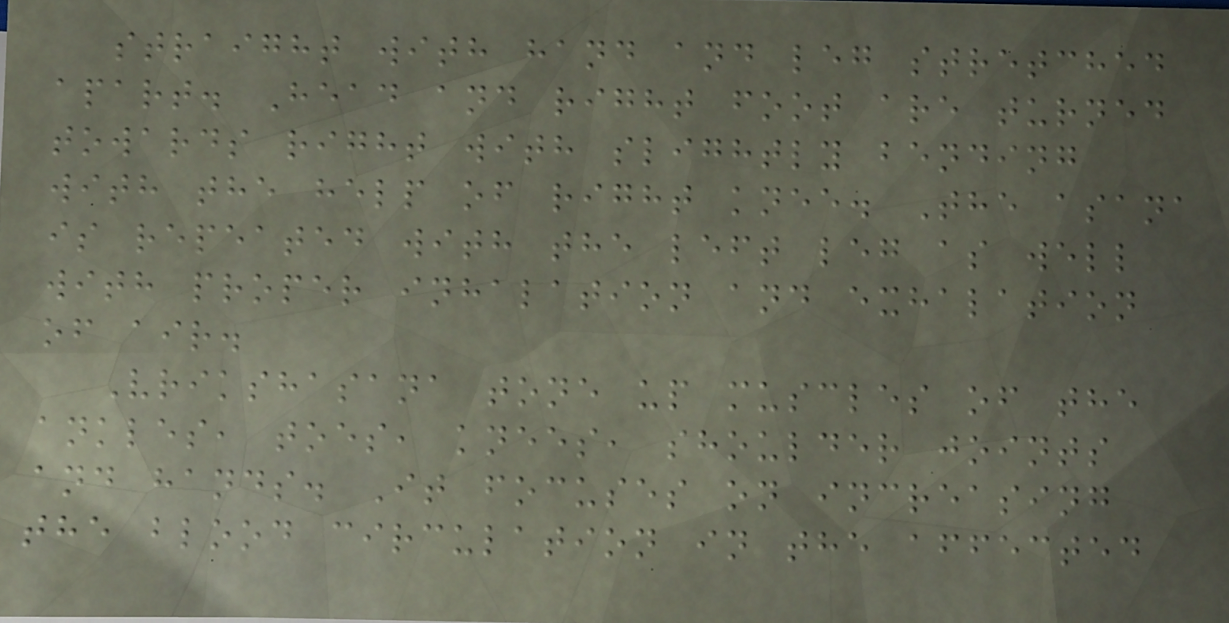straight with hand and leg stretched
apart. Head and right foot are turned
towards right with slightly bending
with the help of right knee. The asana
is repeated with the left leg as well
with proper inhalation and exhalation
of air.
Vrikshasana tone up muscles of the
ankles, toes, knees, shoulder joints
and hands. It focuses on increasing
the blood circulation in the affected
